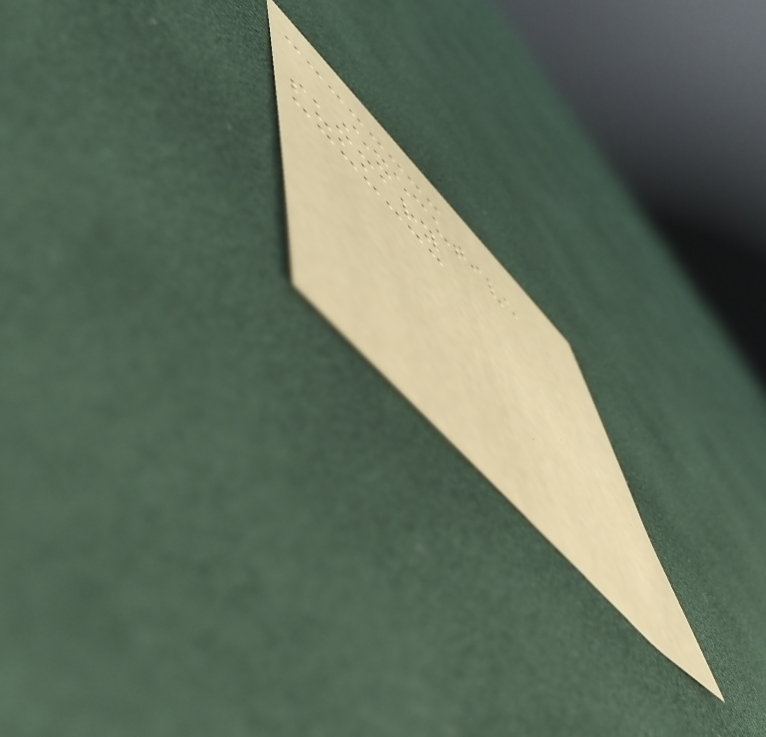Executive
summary
